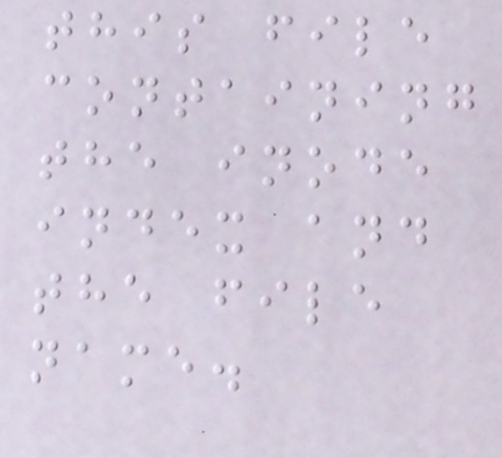this file
containing
the inode
index and
the file
name.
